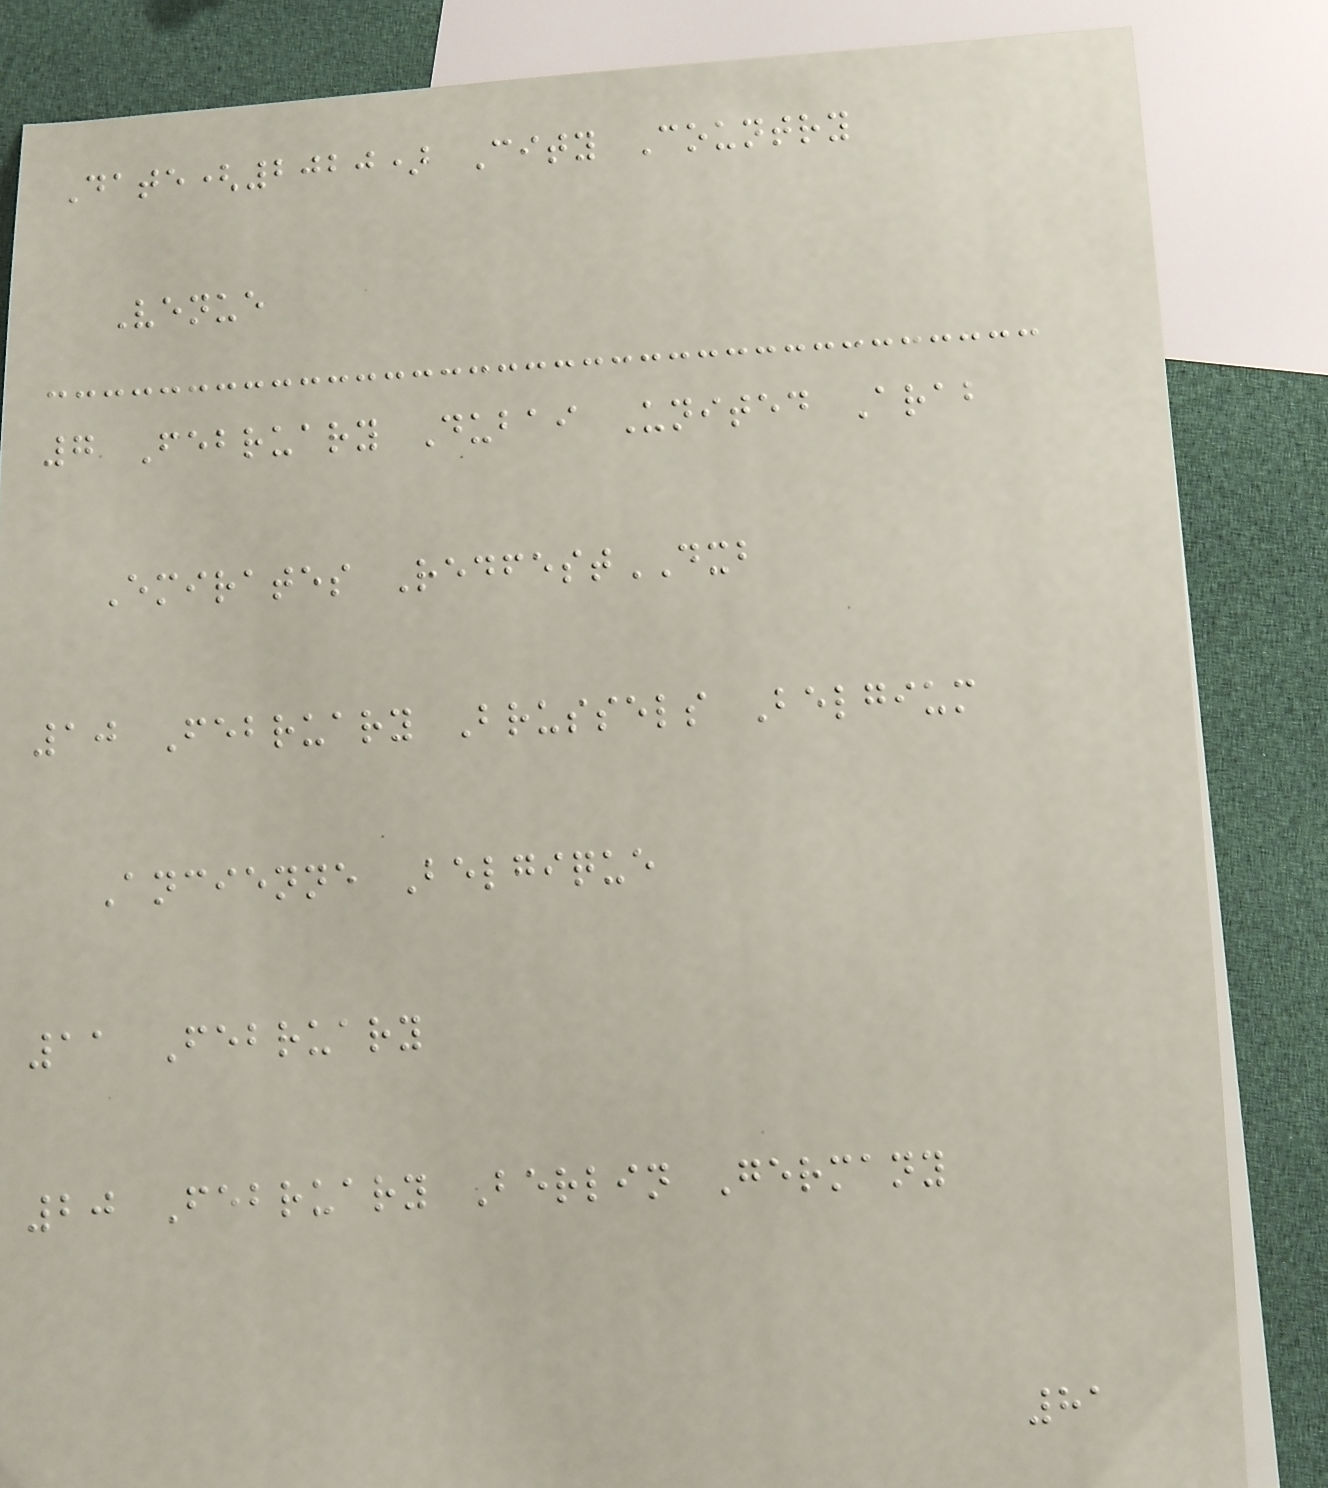Date(2020) City Country
Venue
7 February Dubai United Arab
Emirates RedfestDXB
10 February Brussels Belgium
Ancienne Belgique
11 February
20 February Berlin Germany
81
